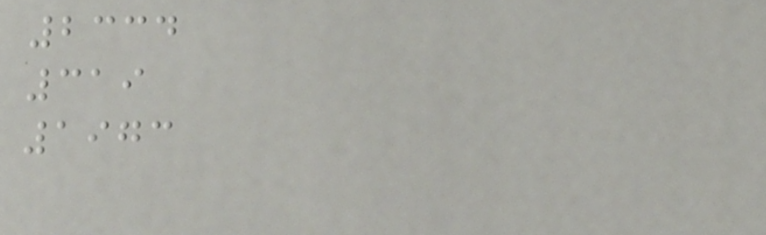2334
319
1973
